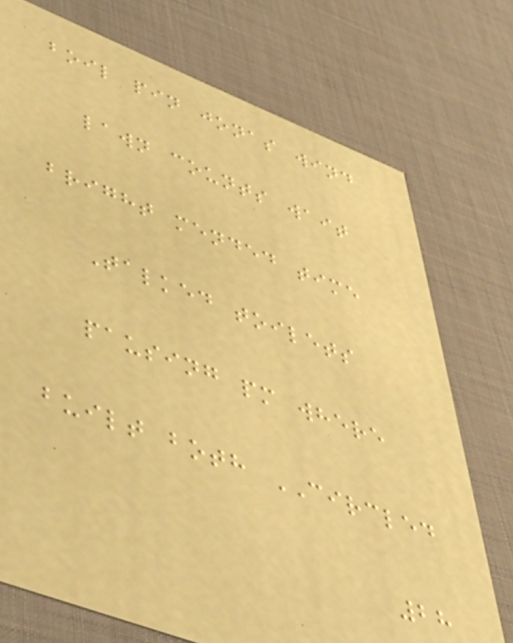boil pin jonas wind
lawn counts wait
bright mended time
Talked toilets
pausing pm where
built both CIRCLED
28
